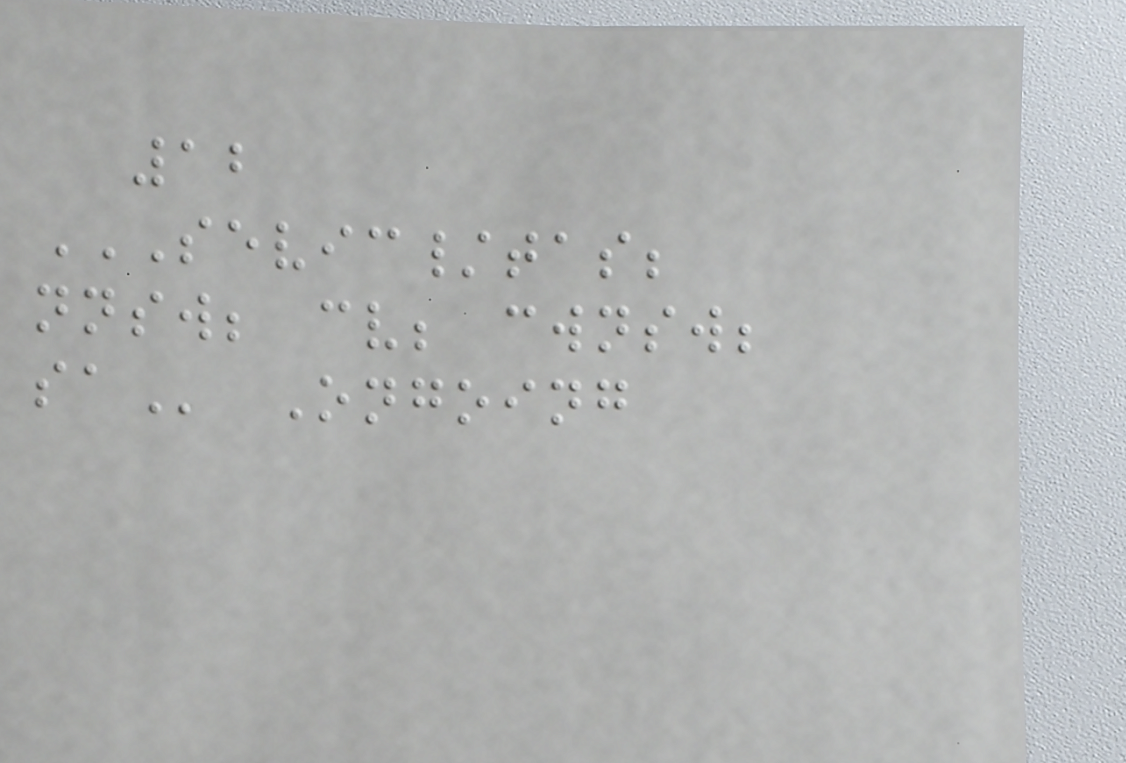12
SEVIC/TAS;
NNSW; CV; CWNSW;
SA Ongoing
